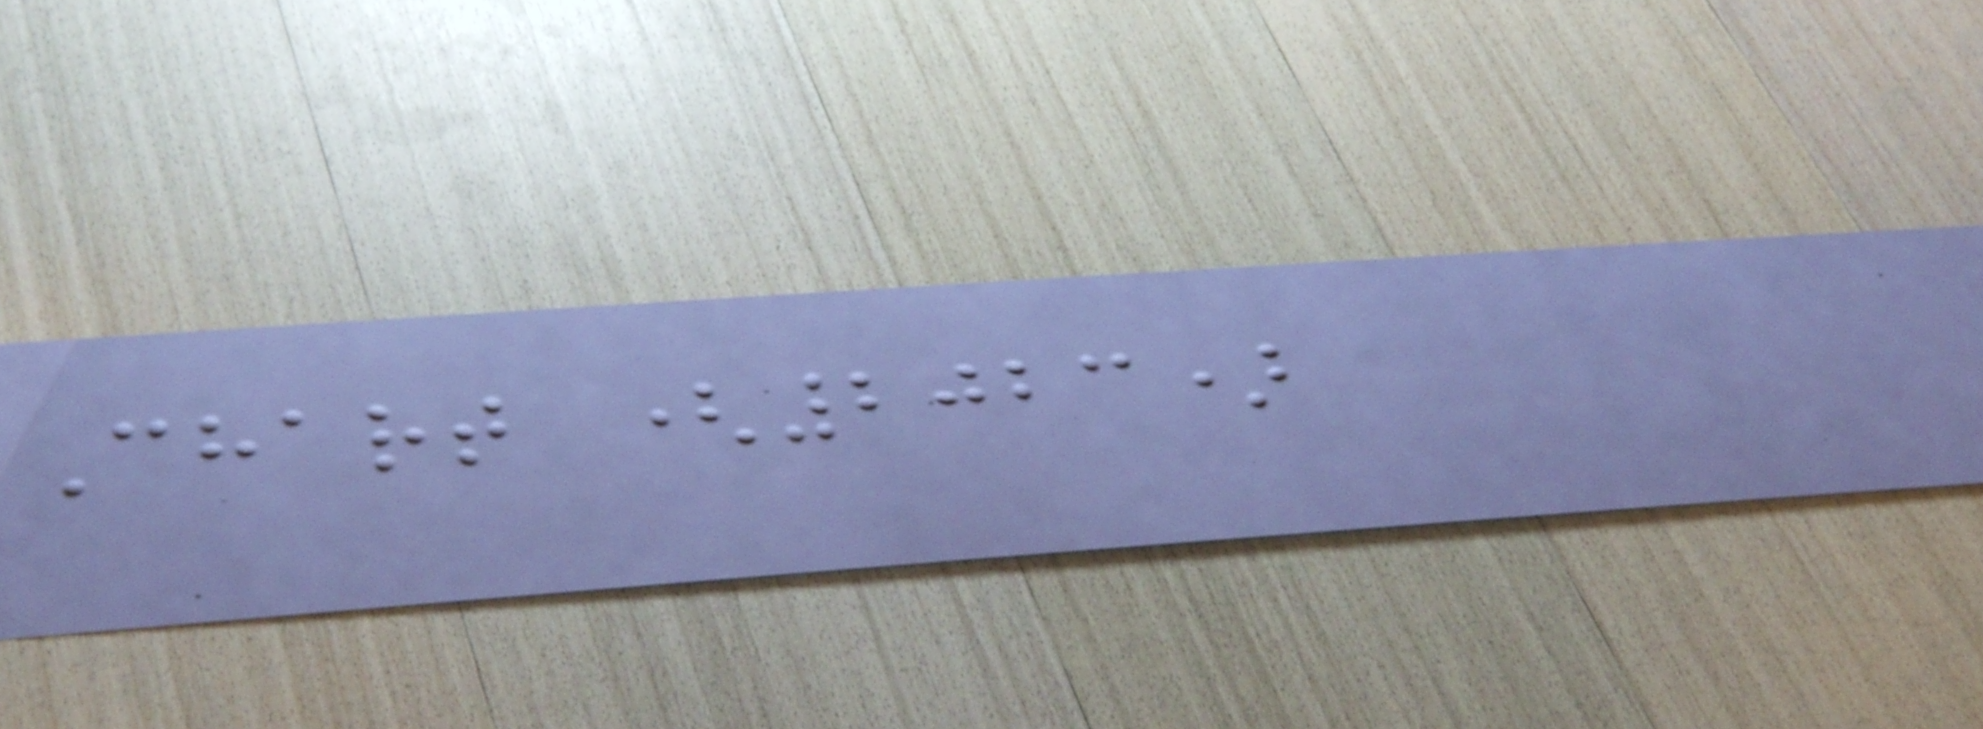Chart (2023)
